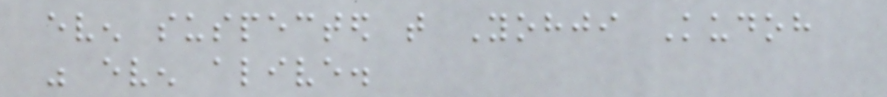even suspected that Yohji Kudoh
was even alive.
